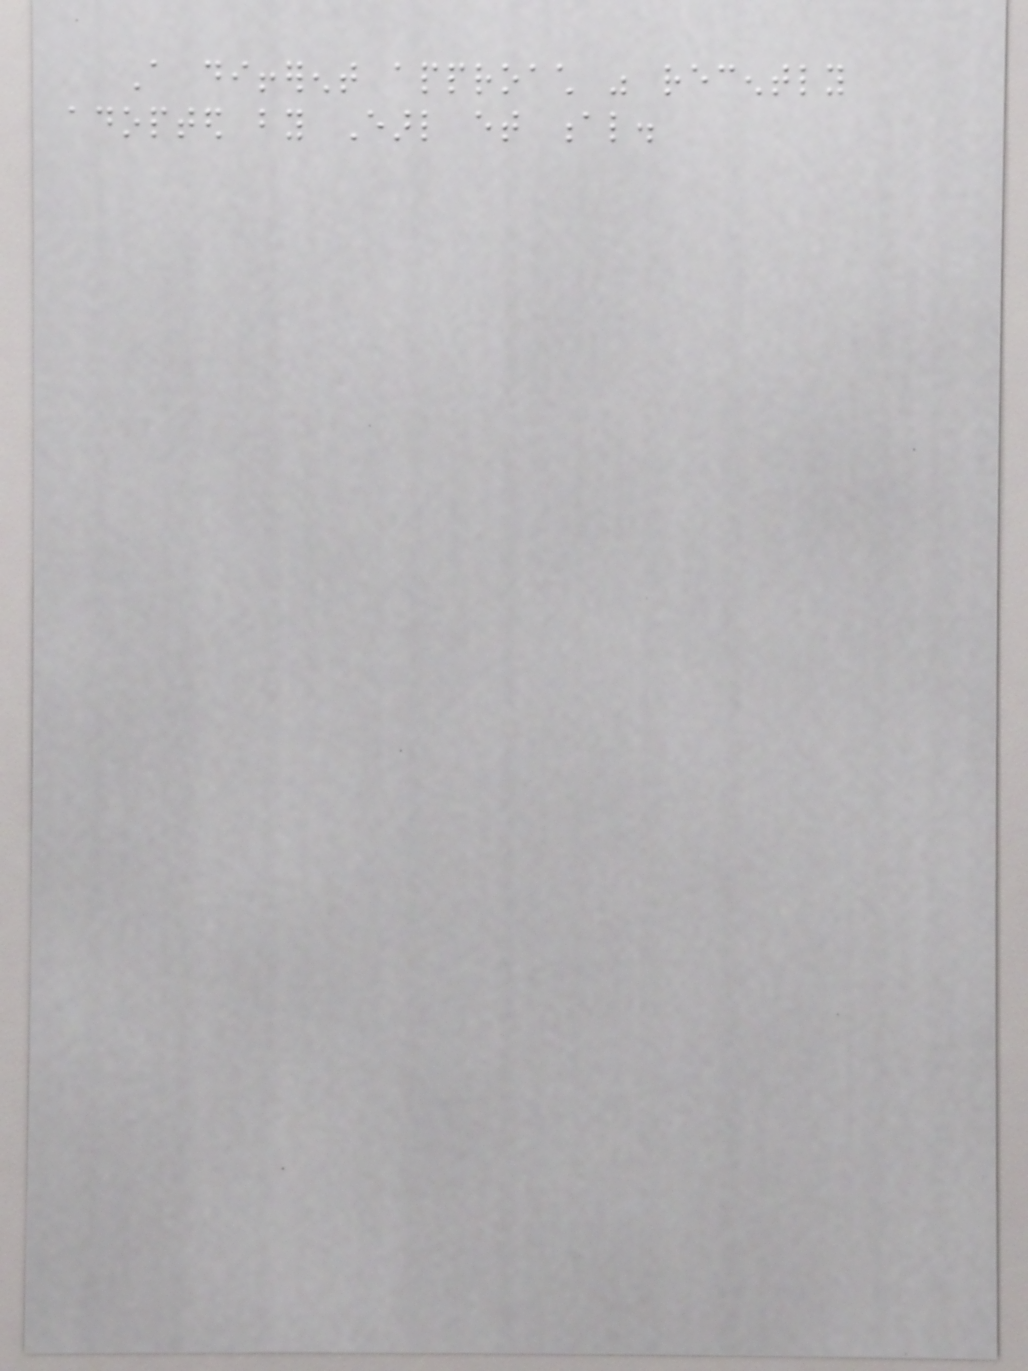A different approach was recently
adopted by Earl et al.
